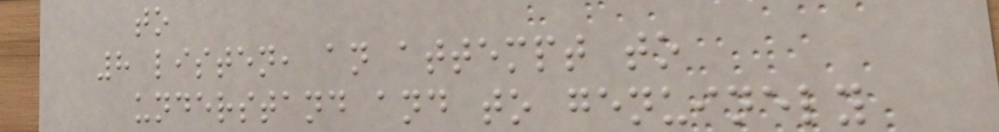to
8 listen, an attempt to
understand and to genuinely
